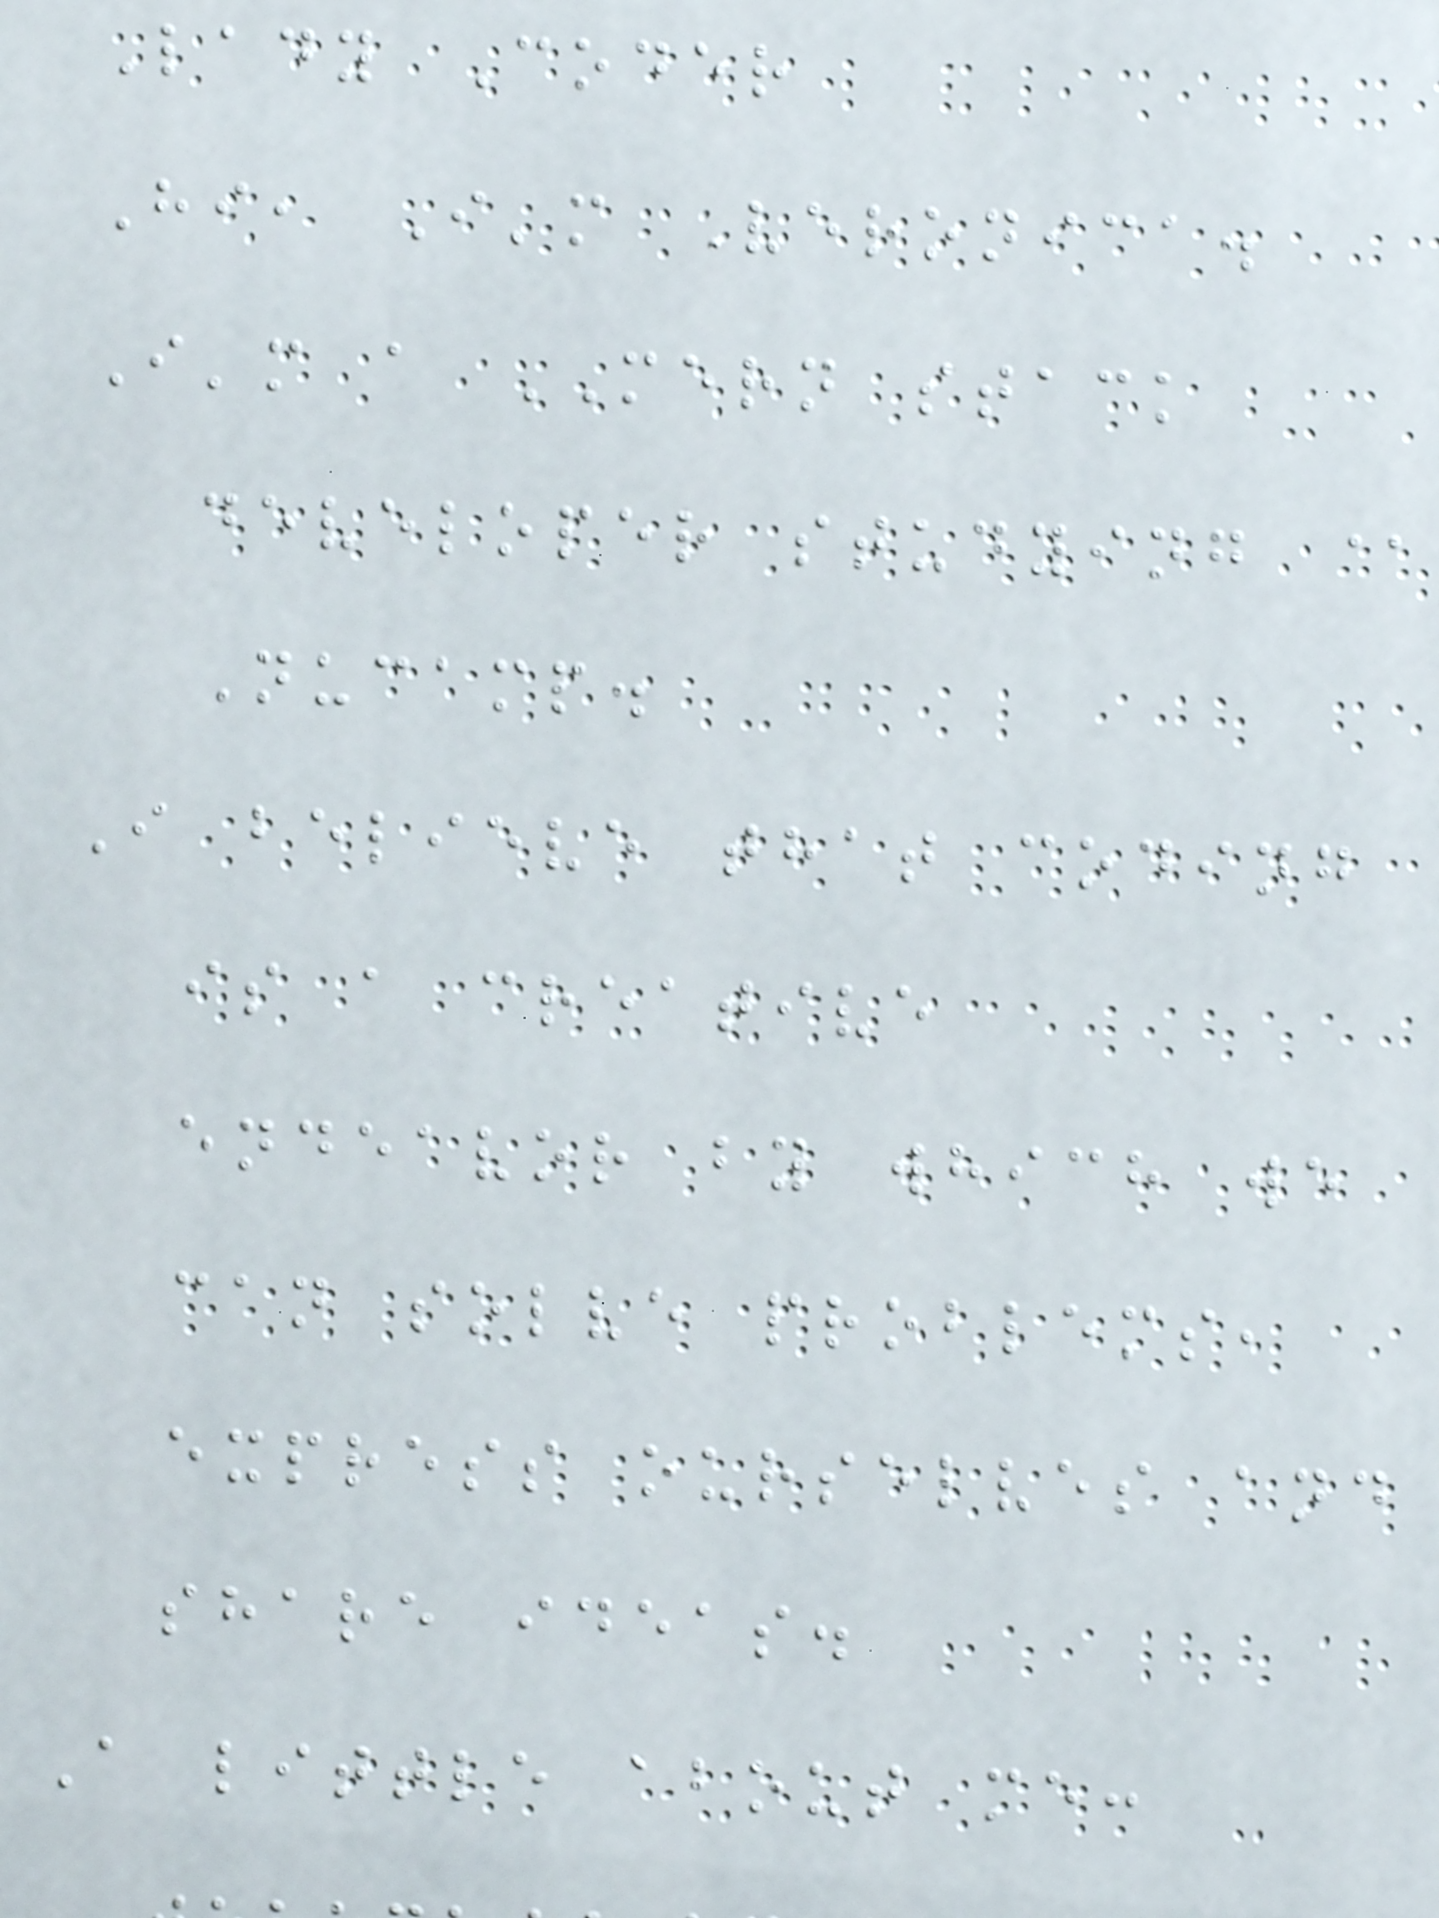Lady Coder
Hi, I'm Veronica.
I'm a MERN stack
developer studying @
Nucamp.
I believe that coding
is a creative
endeavor by which we
can solve problems,
express ourselves and
share ideas.
A little about me:
